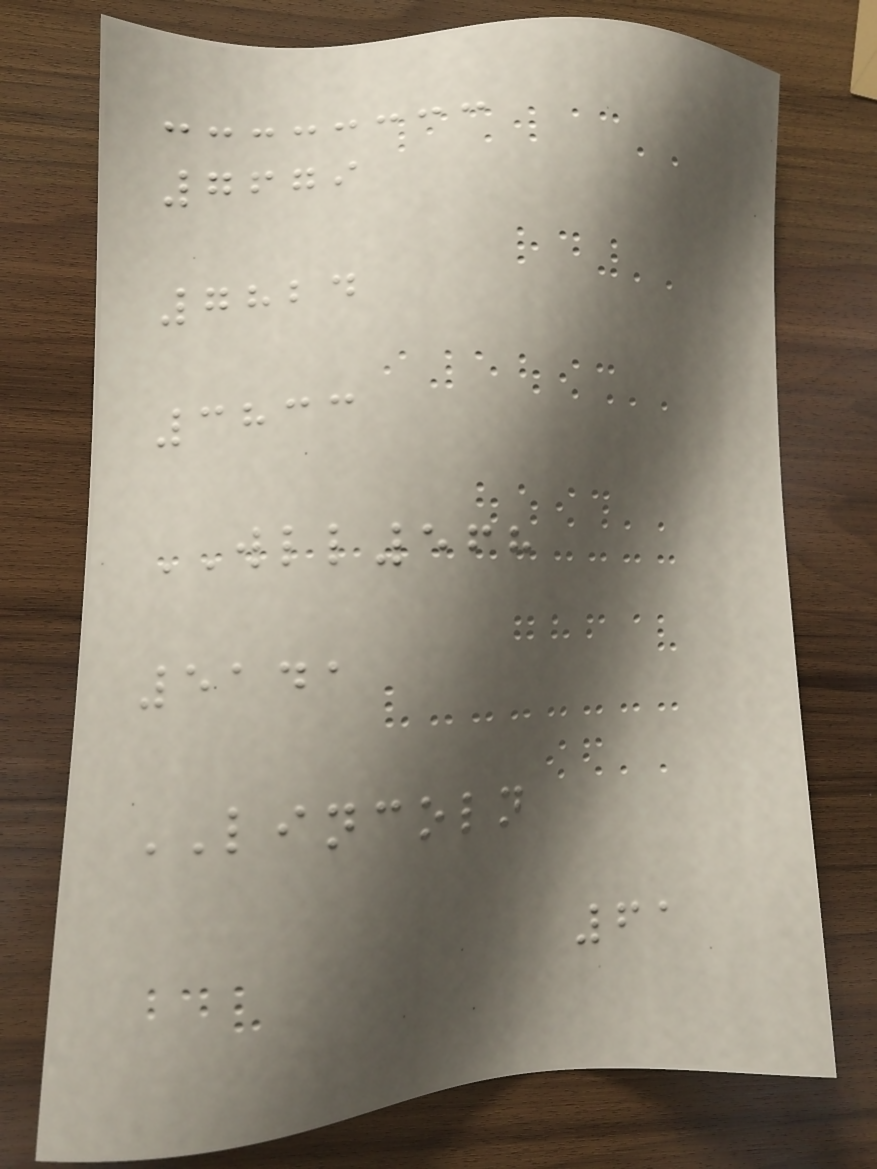7679
7824
3833
WLL568
5141
LINCOLN
61
